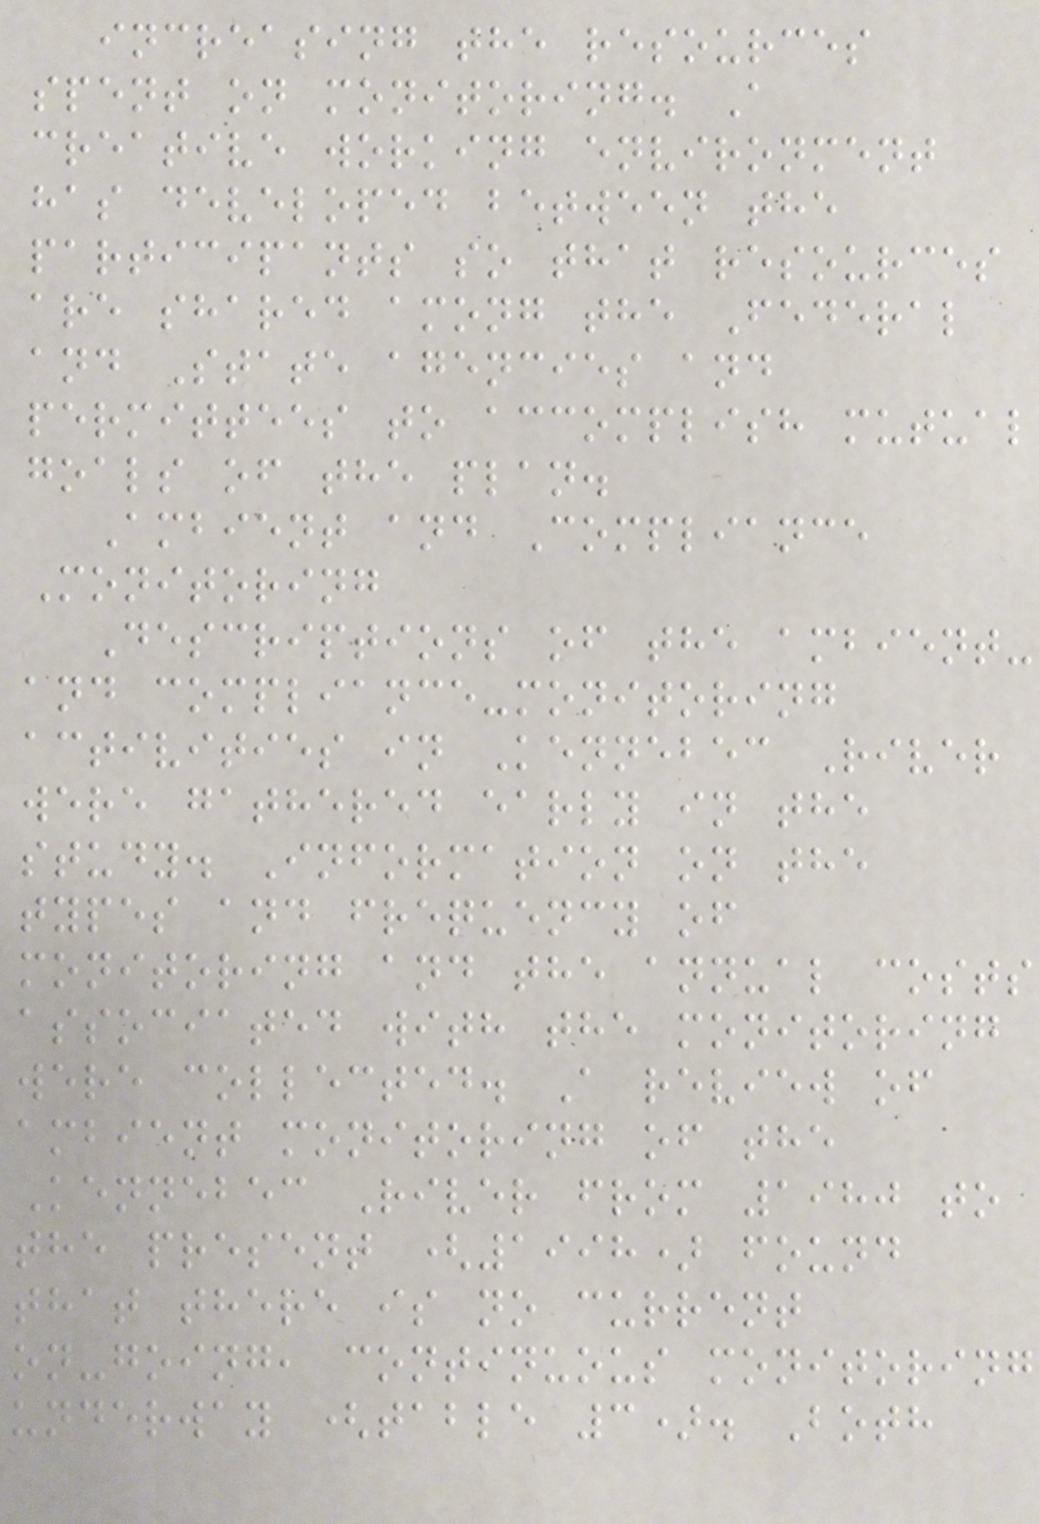increasing the resources
spent on monitoring. A
creative working environment
has developed between the
participants so that resources
are shared among the Federal
and State agencies and
permittees to accomplish mutual
goals of the plan.
Ambient and Compliance
Monitoring
Descriptions of the ambient-
and compliance-monitoring
activities in Kennebec River
were gathered early in the
study. Information on the
types and frequency of
monitoring and the annual costs
associated with the monitoring
were collected. A review of
ambient monitoring of the
Kennebec River from 1980 to
the present (1998) found
that there is no current
on-going, continuous monitoring
underway (table 3). Both
